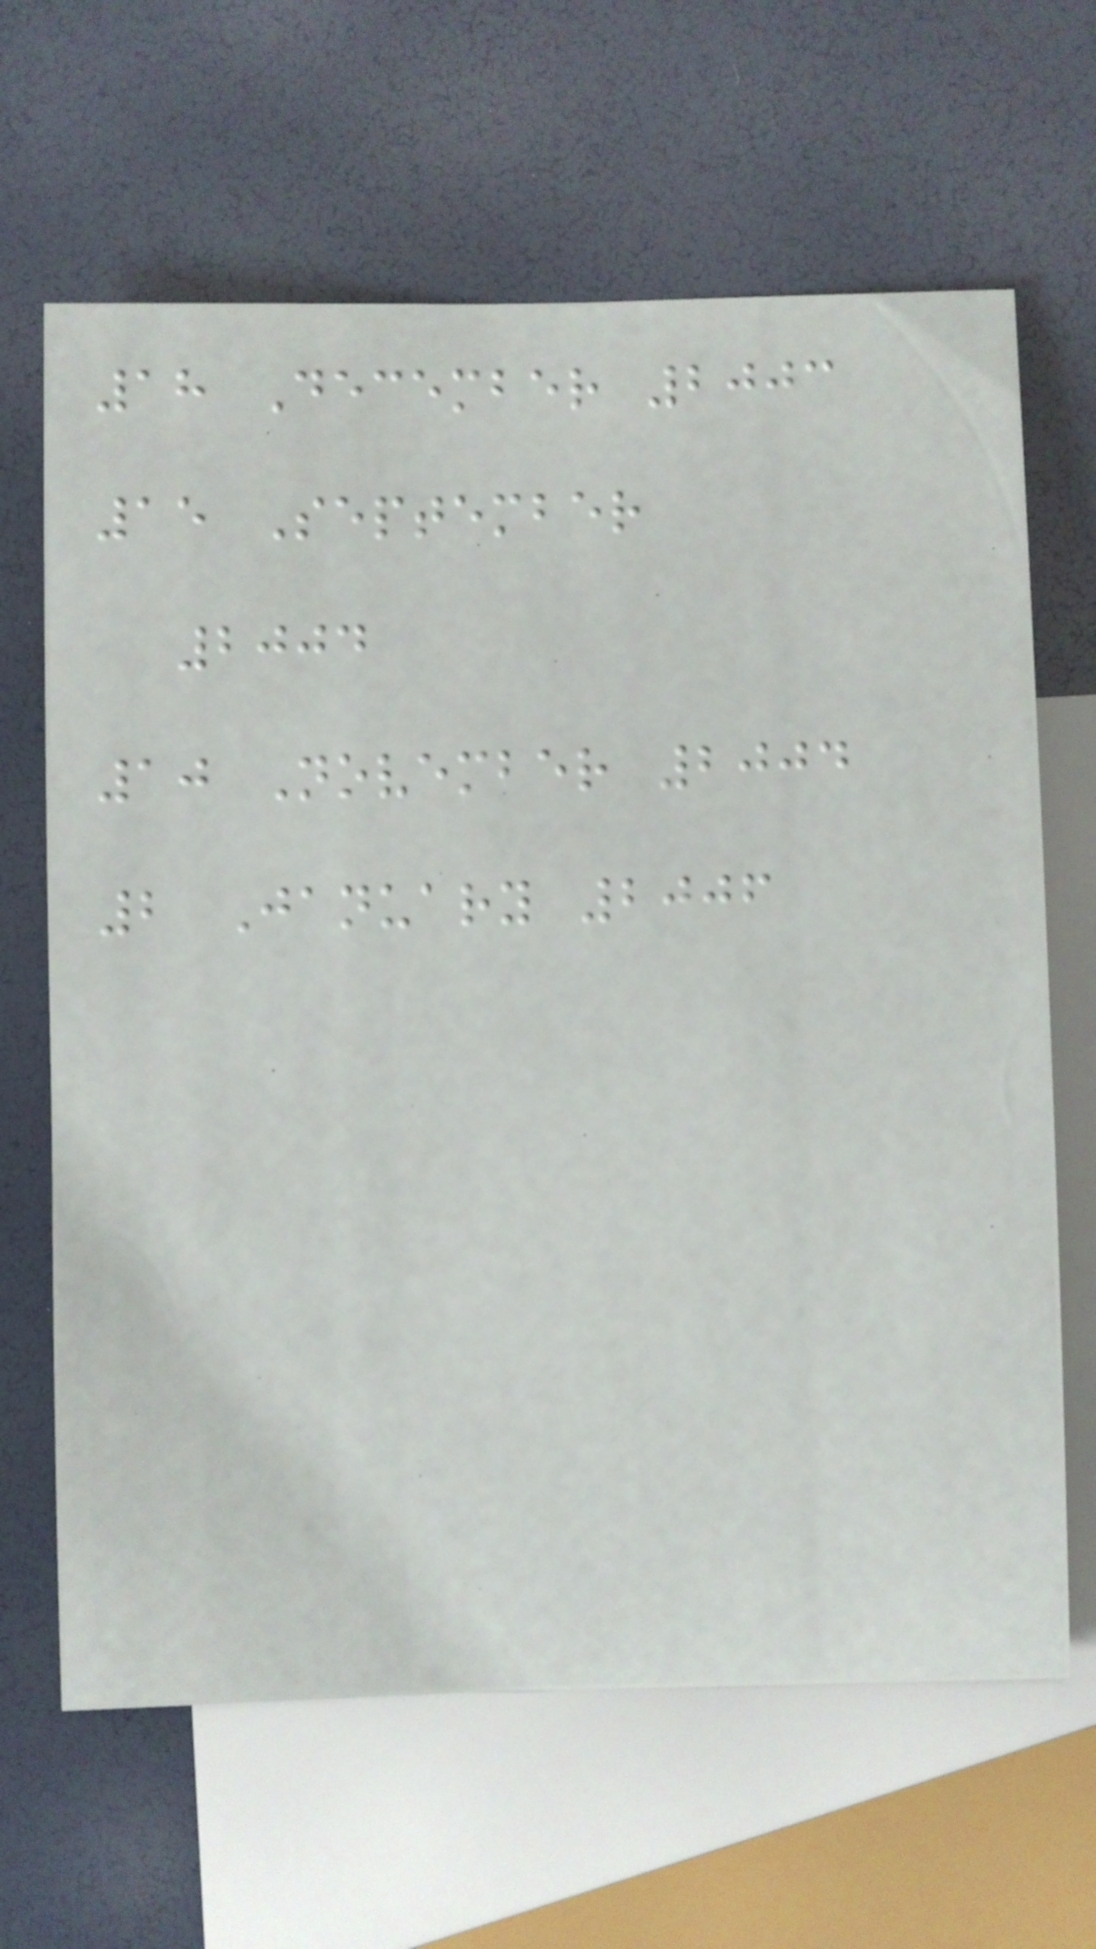18 December 2003
15 September
2004
10 November 2004
2 January 2006
